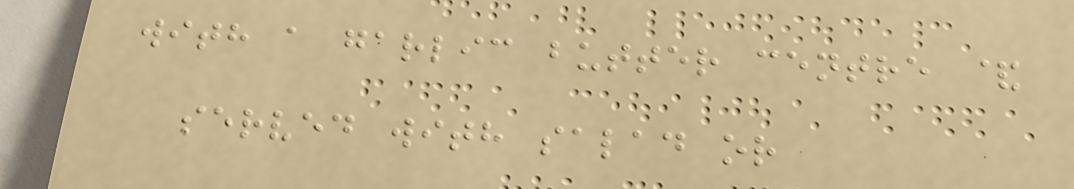with a garlic butter centre &
served with salad or
